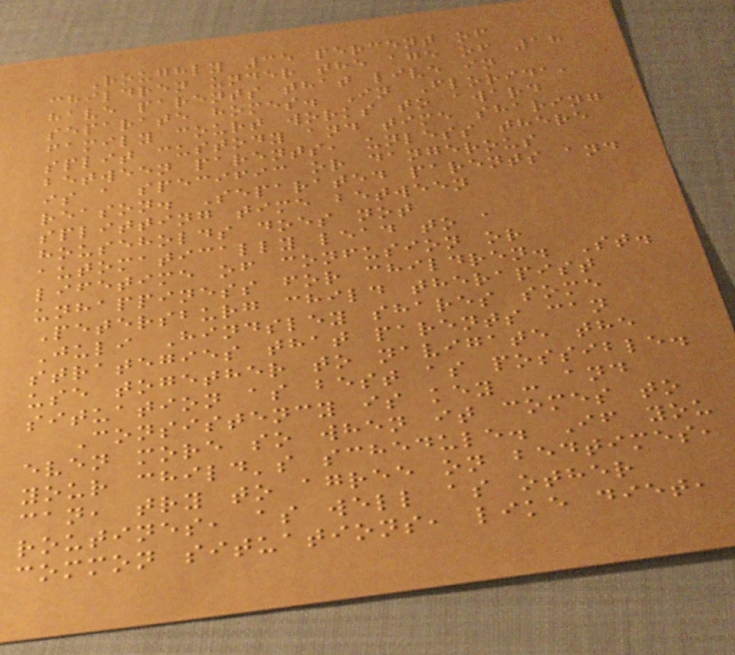Roughly 35 percent of
children under the age of 18
have parents that live in
separate homes. In Florida,
family court works to award
split custody and time sharing
between parents, unless there
is a specific or dangerous
reason. Separated parents and
splitting time between
households does not
automatically lead to a
lifetime of confusion or
unhappiness for children. St.
Petersburg child therapist
Juli Hindsley shares some
strategies that parents can
use together to navigate the
situation as best as possible.
Consistency is key - and
even more so when it comes to
your child's schedule. If you
can, try to agree on bedtimes,
routines, as well as other
common situations, like diet,
